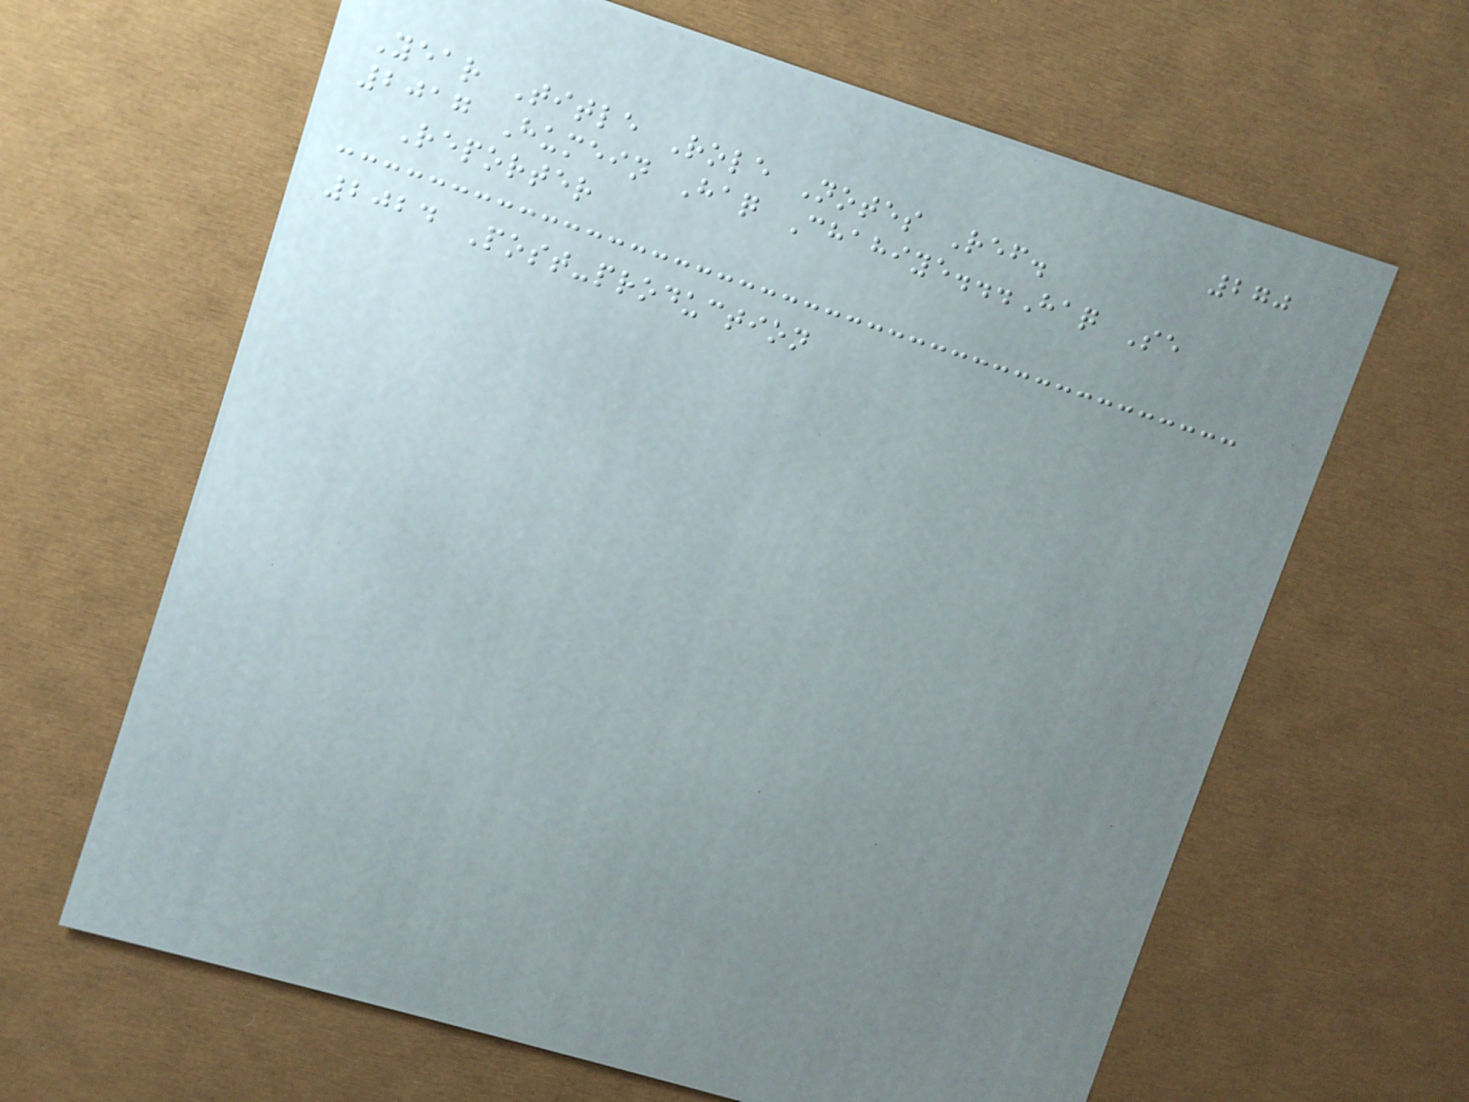270
Year Title Role Notes Ref.
2017 Humein Haq Chahiye...Haq Se
Reporter
2024 Post-production
